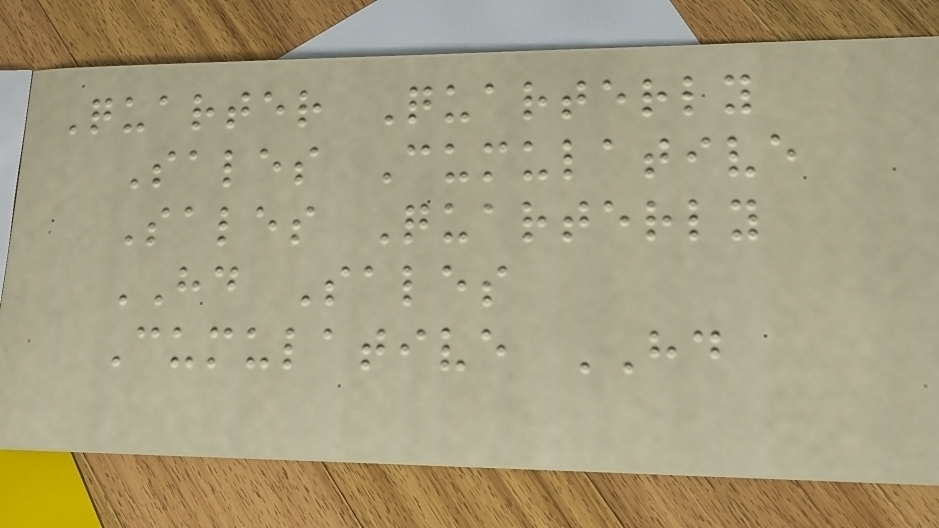Quarter Quarterly
Sales Cumulative
Sales Quarterly
HD Sales
Cumulative HD
